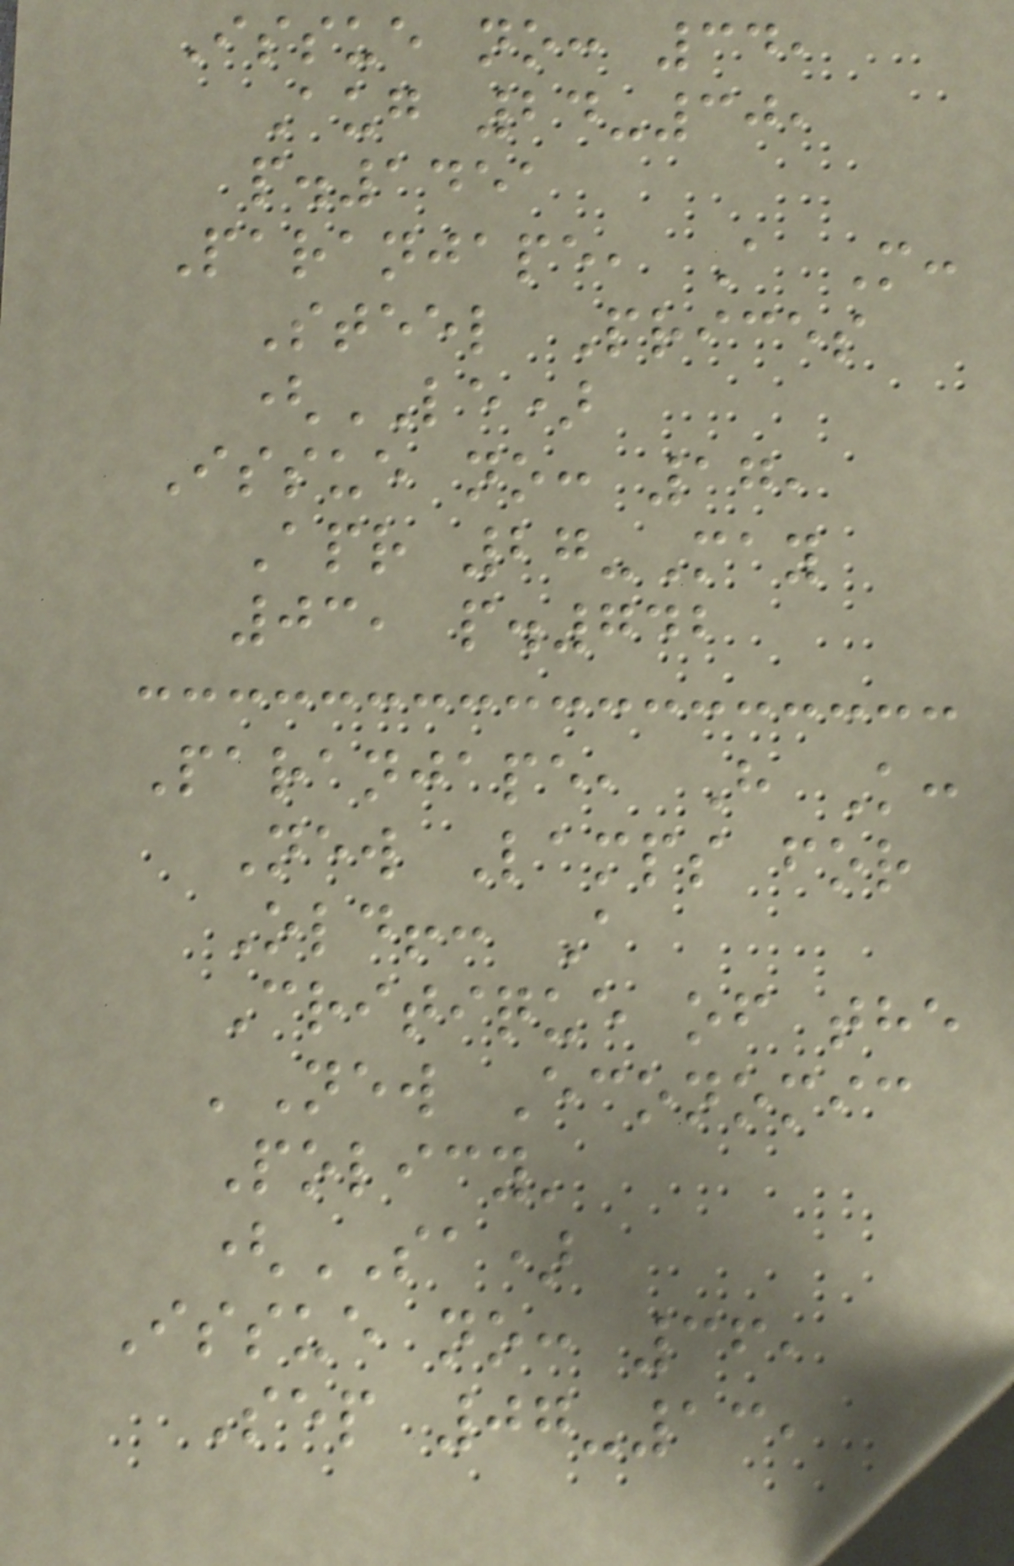Issue no: 34,
Aug 24-30,
p.1451
Paranjape, A M:
Steel Prices
(LE)
Issue no: 17,
Apr 27-May
03, p.742
Paranjape, H K:
New Lamps for
Old!: A
Critique of the
'New Economic
Policy'
(SA)
Issue no: 36,
Sep 07-13,
